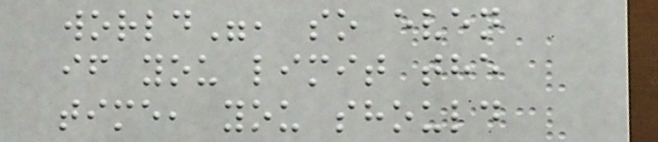world", so even
if you limit the
time, you should
